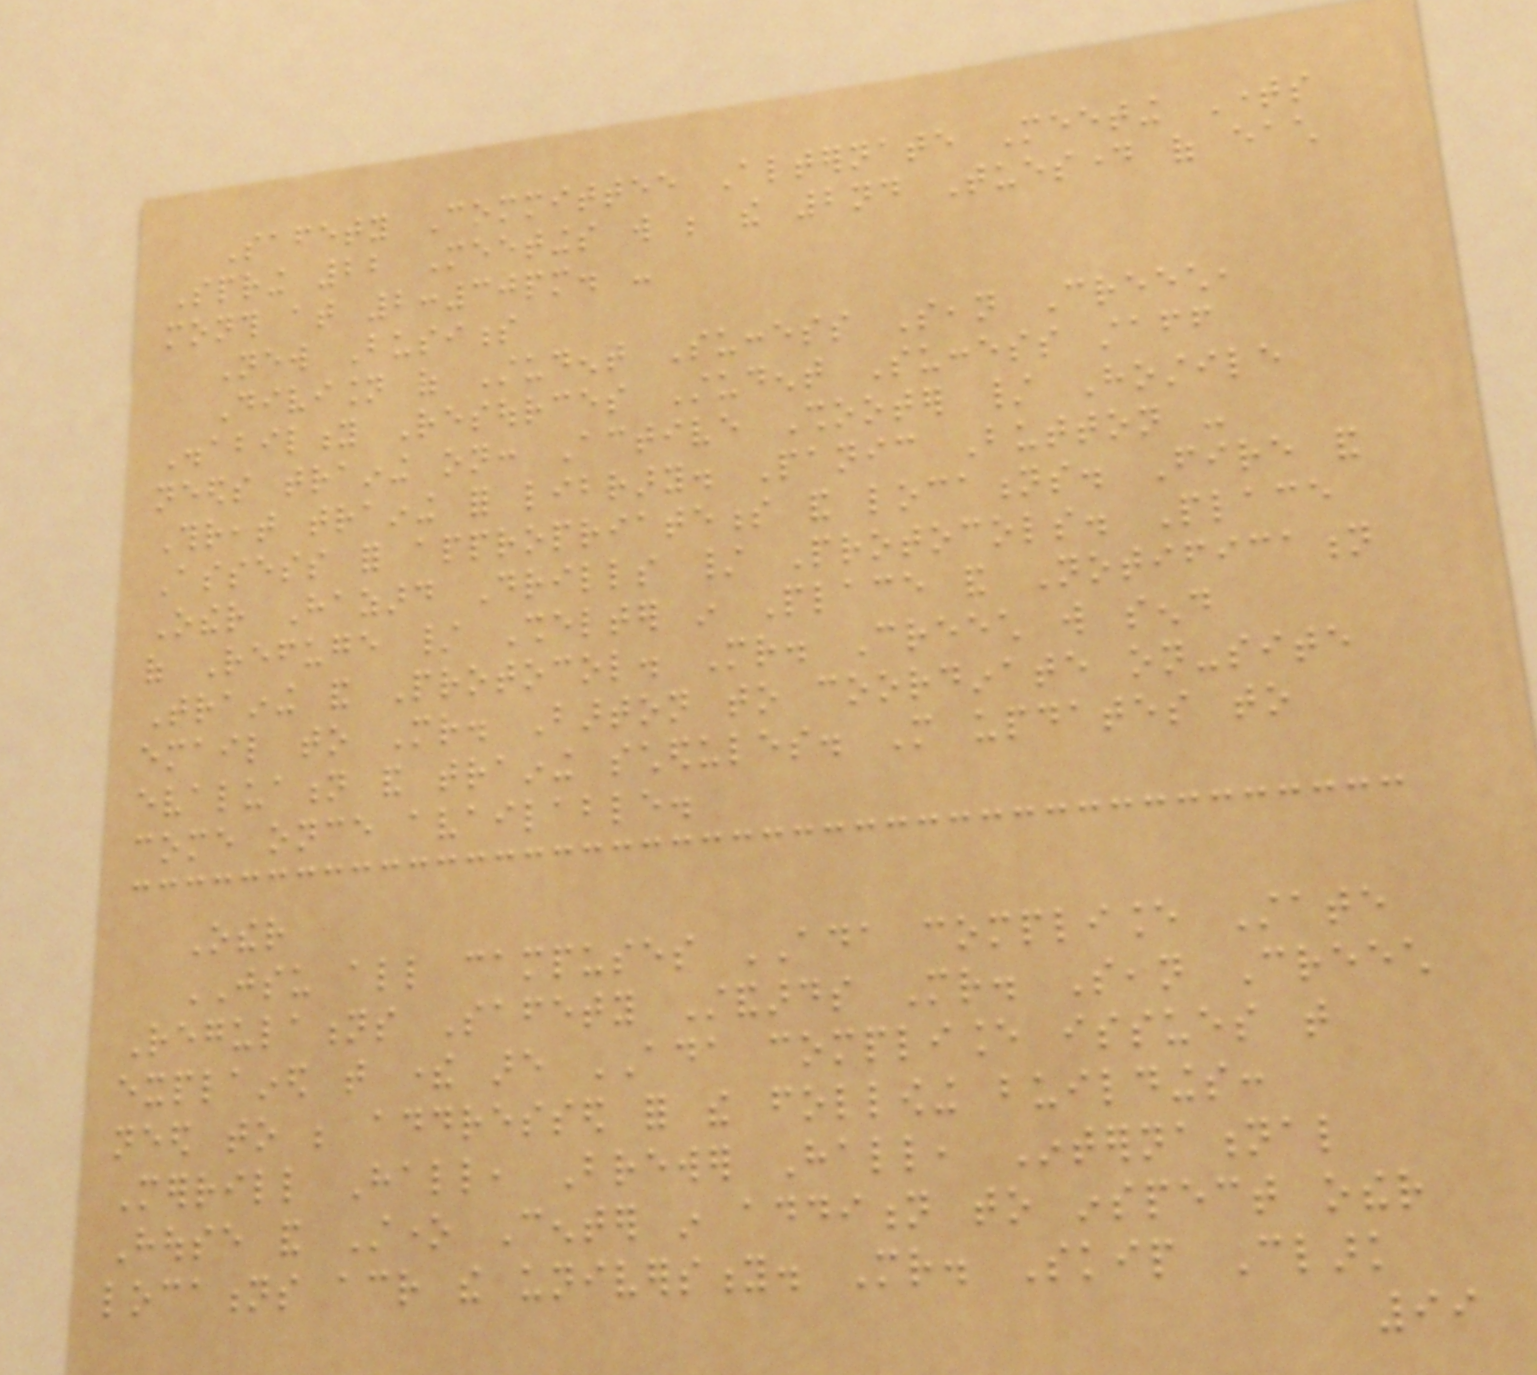Safety Committee Alternate Meeting Times
Spring 22 Meetings will be the 2nd Tuesday of each
month at 2:30pm. -
New Business
Division of Student Success Sean Creech,
Disability Resources Student Success staff
needs training on: Active Shooter / Hostile
Threat training for library. Panic Button -
Assess for appropriateness and locations. Fire and
Other Hazard Drills / Protocols. Place
of Refuge / Shelter in Place and Notification
Training and Protocol. Mr. Creech will send
email to Mr. Barton to coordinate on-site
evaluation and training schedules. More updates to
come once available.
Other
JSU all campuses ADA compliance State
Regulations Safety Standards Mr. Sean Creech
explained that there are ADA compliance issues that
need to be addressed for the following buildings:
Merrill Hall, Brewer Hall, International
House and Stone Center in addition to inspect other
locations across the university. Mr. Skip Clark
99
